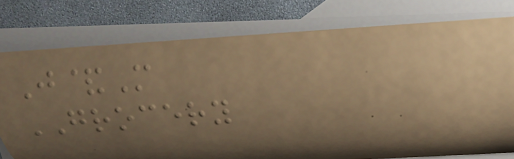J&M
GROCERY
